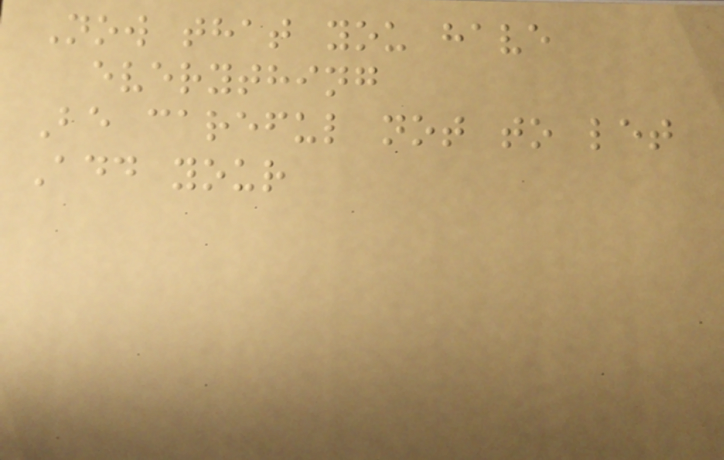Now that you have
everything
Be careful not to let
Add your
